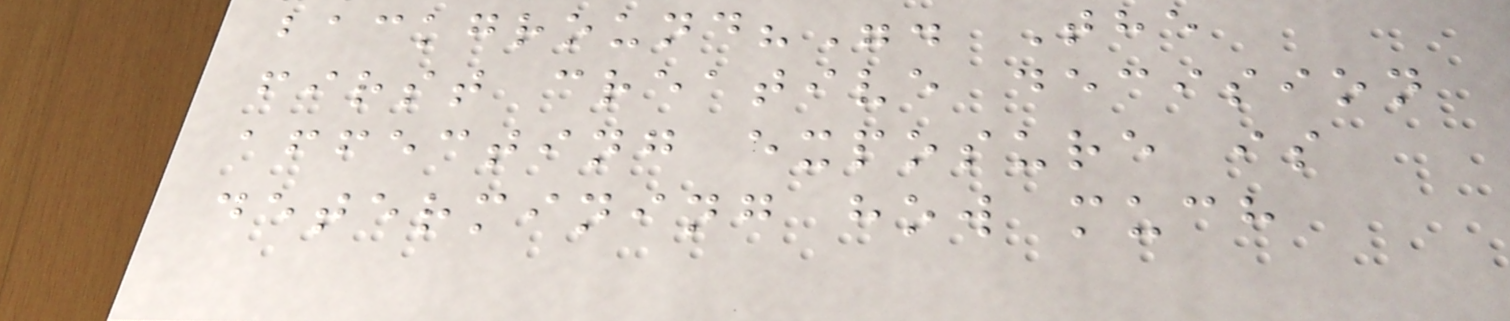background?". The
first creative decision
affecting exposure is
determining how much
